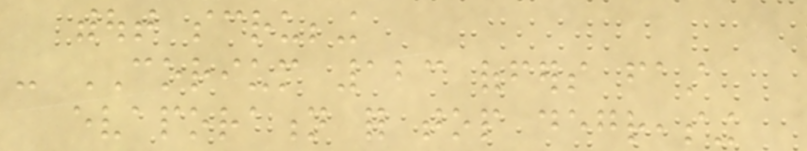without scrubbing
- CORIUM 123 offers fast
evaporation for top degreasing
